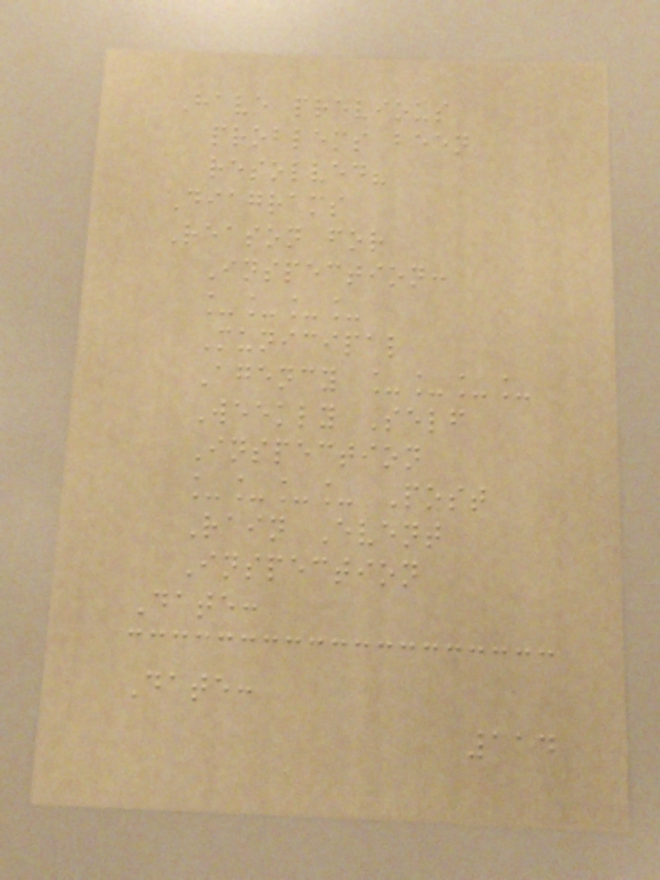Have previous
problems been
resolved?
Diagrams
Reason for
Inspection:
____
Municipal
Agency ____
Weekly Self
Inspection
____ Post
Rain Event
Inspection
Date:
Date:
114
